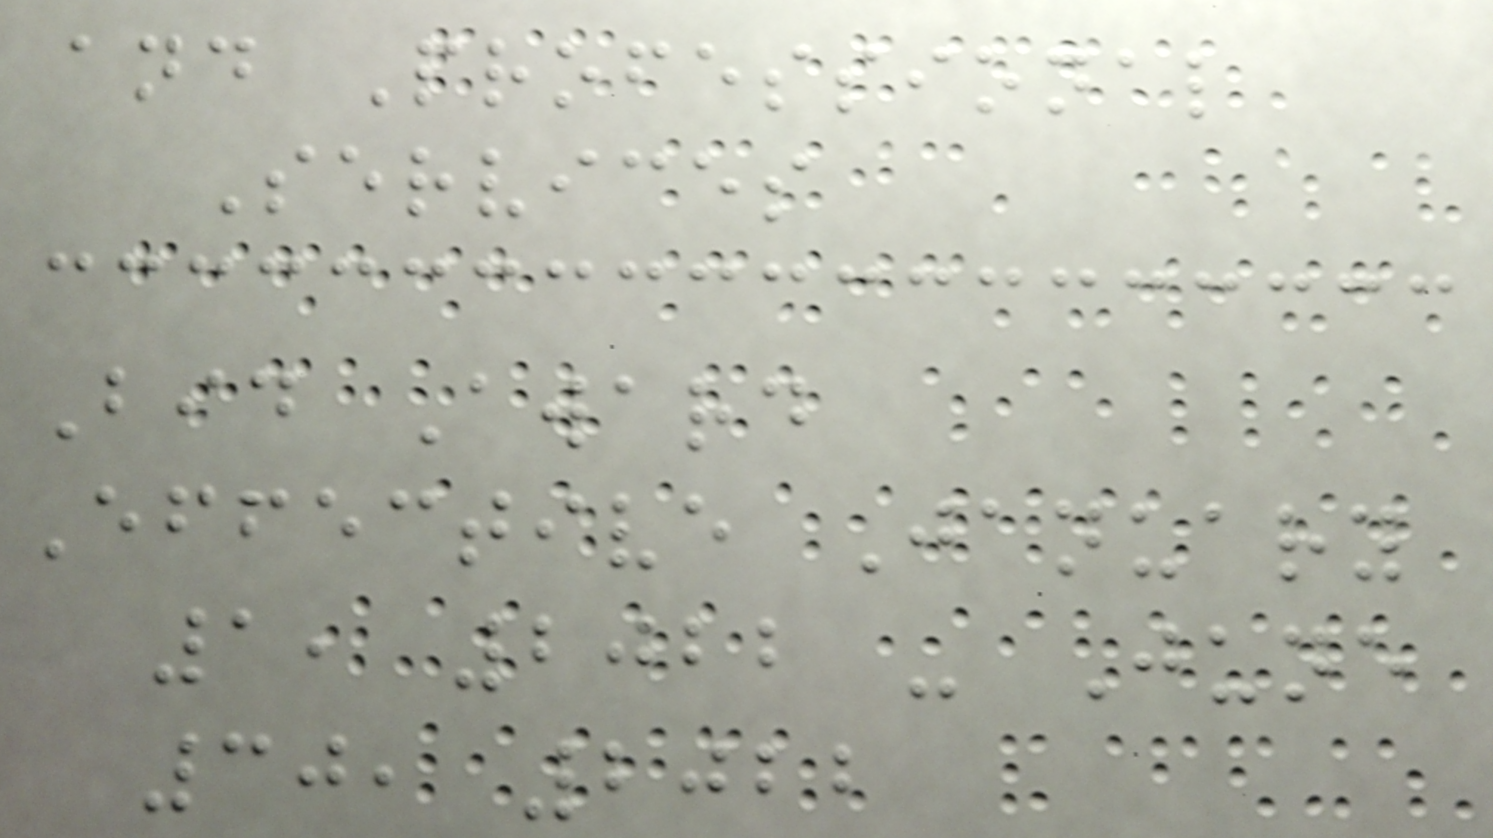and Professional
Services
Bid Award
Effective January
1, 2022 - June
30, 2022
